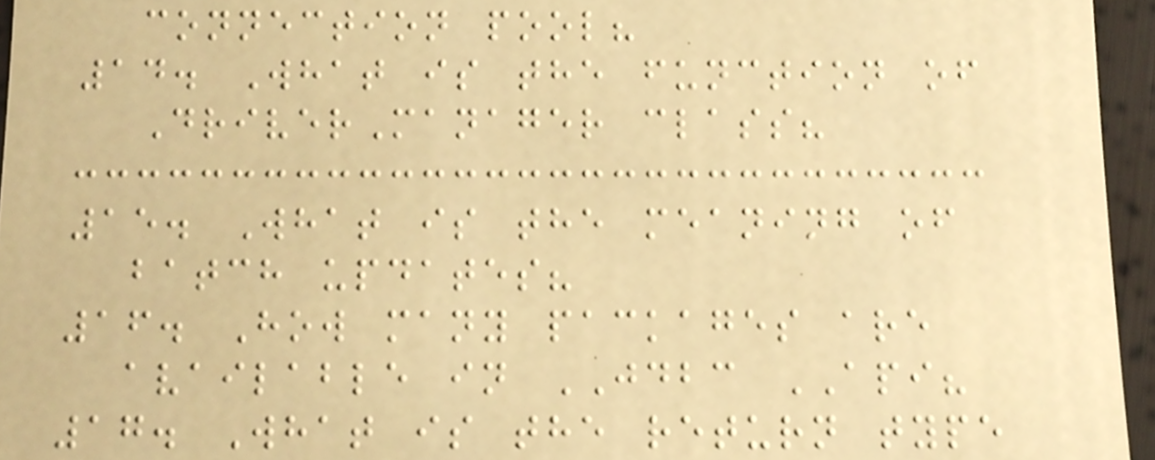connection pool?
14. What is the function of
DriverManager class?
15. What is the meaning of
batch updates?
16. How many packages are
available in JDBC API?
17. What is the return type
